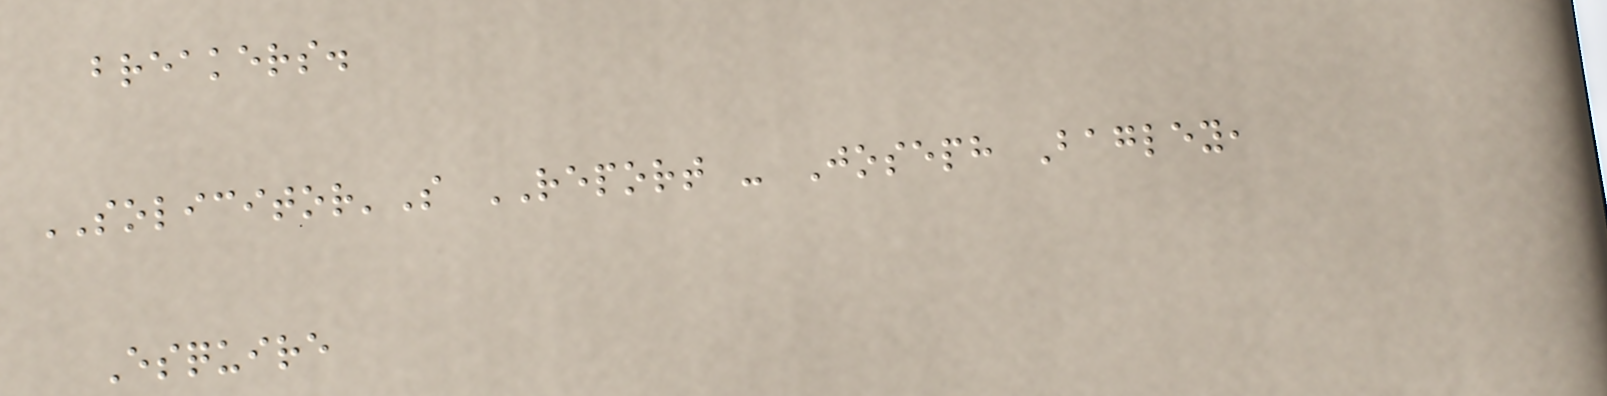breakers.
SOLICITOR'S REPORT - Joseph Bagley,
Esquire
